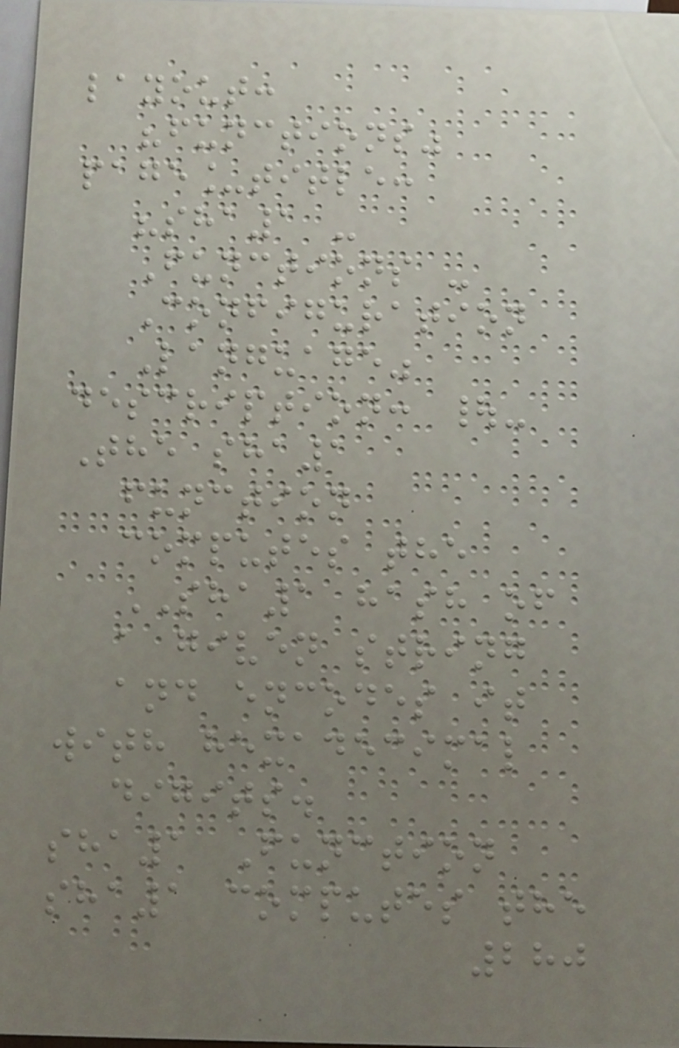layout:
"functions"
page_title:
"sha1 -
Functions -
Configuration
Language"
description: |-
The sha1
function
computes the
SHA1 hash of
a given string
and encodes it
with hexadecimal
digits.
sha1 Function
sha1 computes the
280
